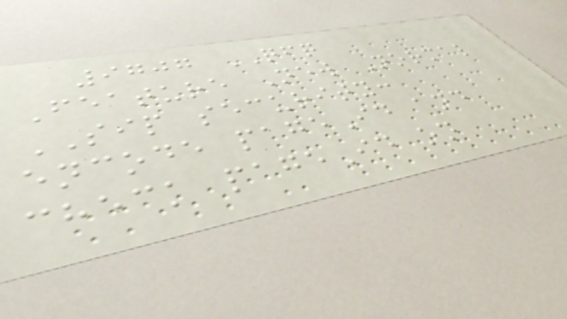9707 QFQ
Feature New Normal
SIP security:
encode pageId and
check pageId on
